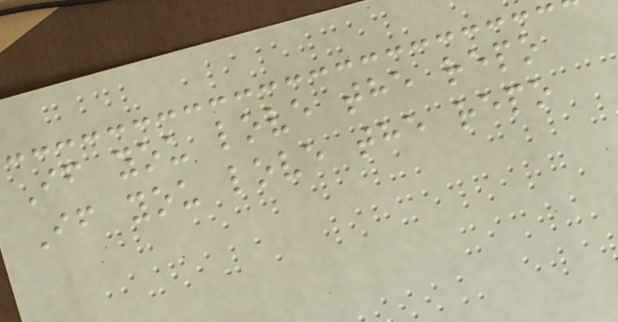If you love the repo
If you love the repo
